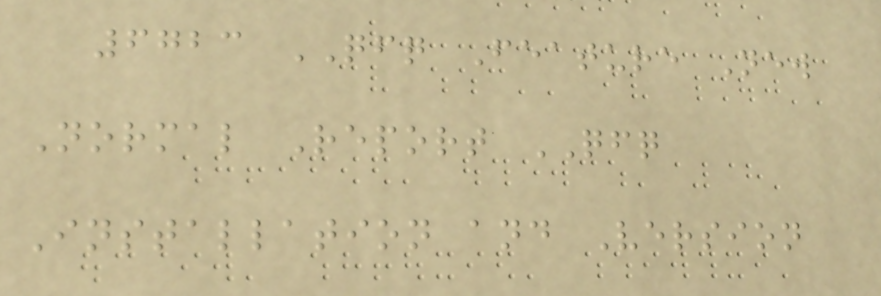6723 QFQ Feature New
Normal Report QFQ
Installation and Version
